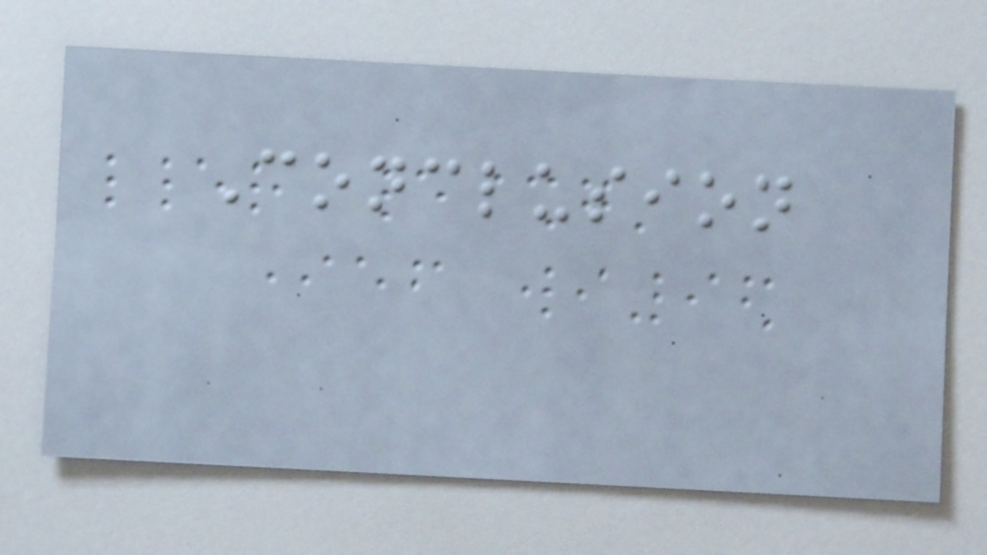Conclusion
